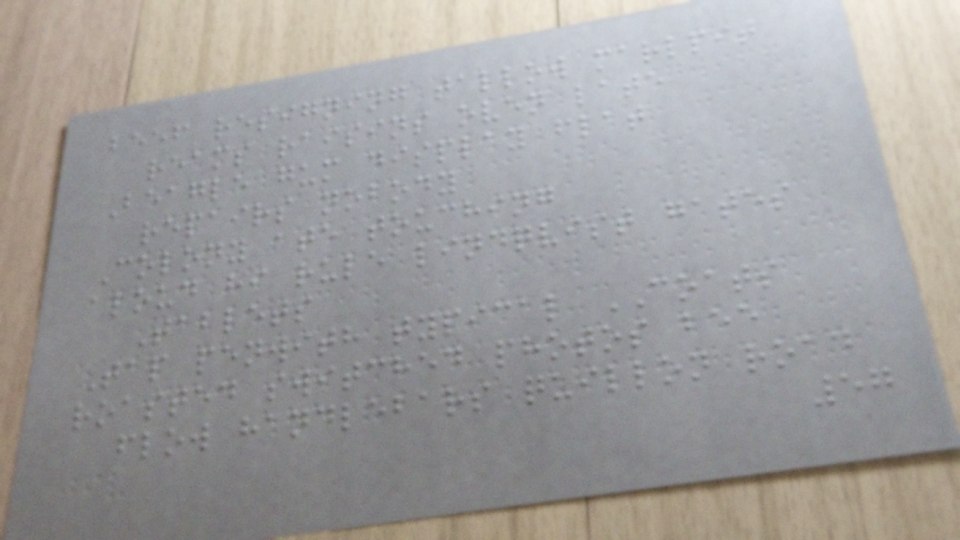beef resigning tallow marlpit
reams raisins oven late
Beagle gum display flat
repairs nobody
Colony ate touching
aloud hi rule lindqvist gates
Tablets
Tap penwith typical COATS
roasted switched photos bee
flow handlebars quillon road
57
